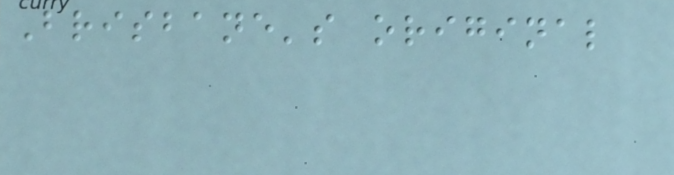Brisbane's original
